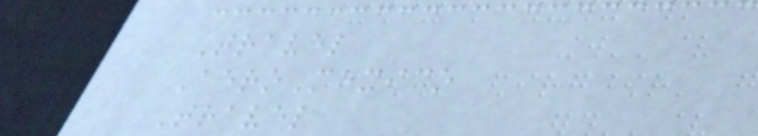Travel
AeroMexico
Travel
